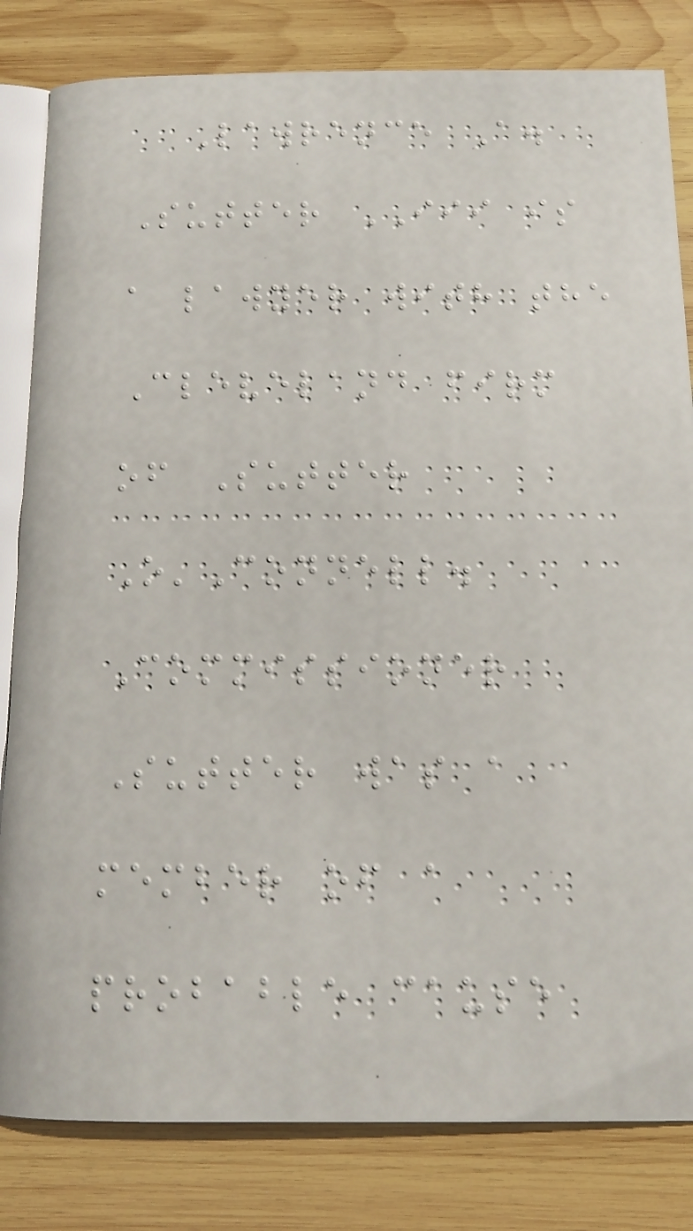Lawrence A.
Sutter III is
a lawyer with the
Cleveland firm
of Sutter
O'Connell.
Commissioner
Sutter was a
member of a
probable cause
